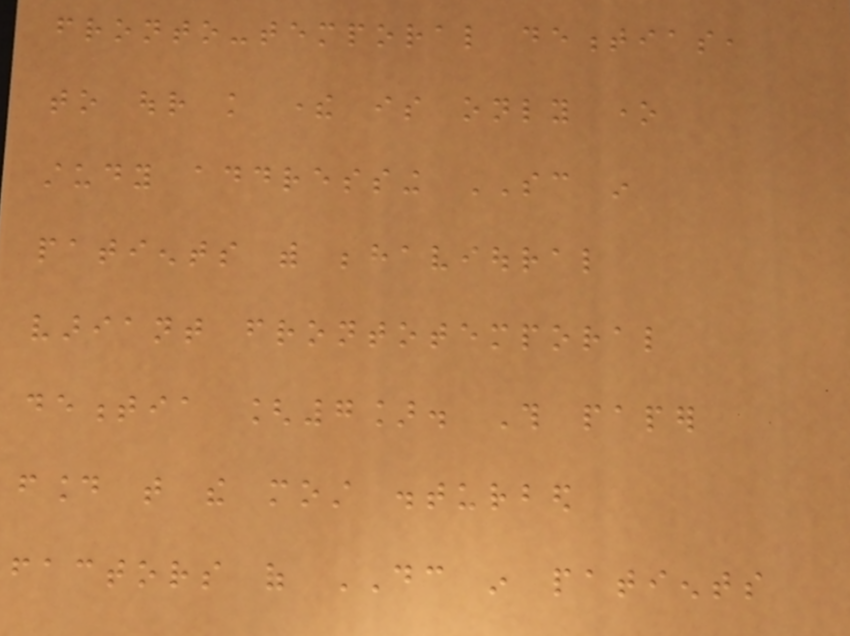fronto-temporal dementias,
to our knowledge there is only one
study addressing SC in
patients with behavioural
variant frontotemporal
dementia [7]. This paper
found that the most disturbed
factors of DC in patients
